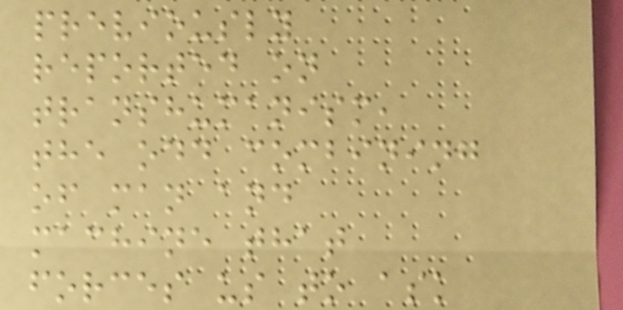previously
reported on
transhumanism,
the odd combining
of man and
machine that
forces us to ask
